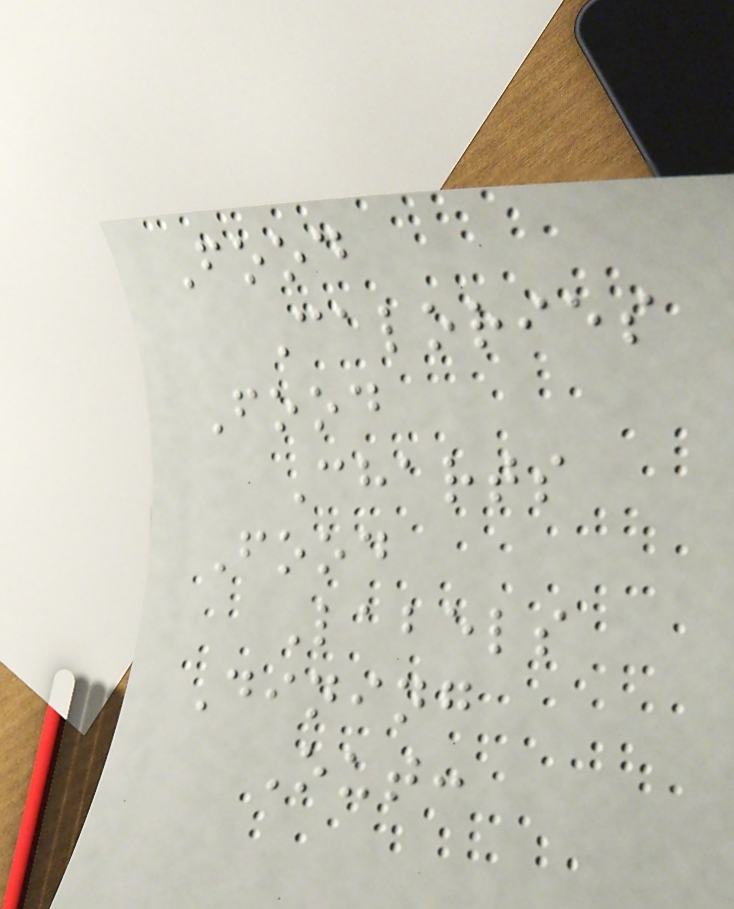Food
Calories
Food
Charts
Food
Labels
Dining
Out:
